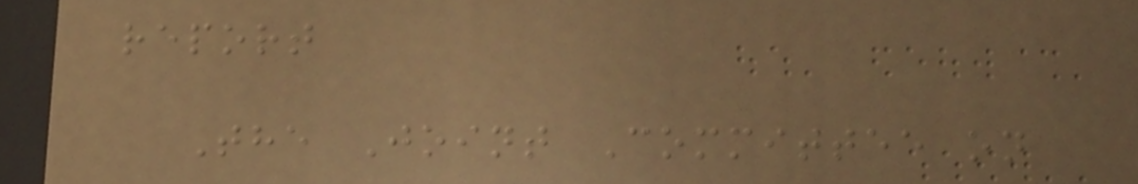report
The Joint Committee on
